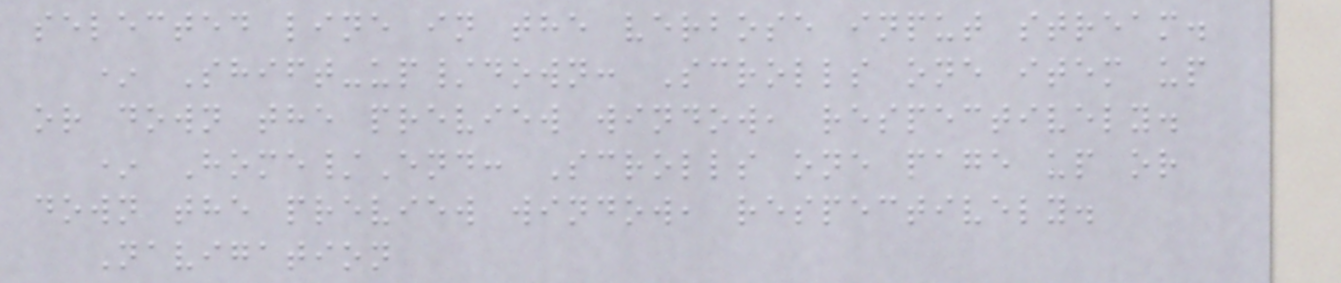selected line in the verbose input stream.
* Shift-up/down: Scrolls one item up
or down the preview window, respectively.
* Home/End: Scrolls one page up or
down the preview window, respectively.
Navigation
